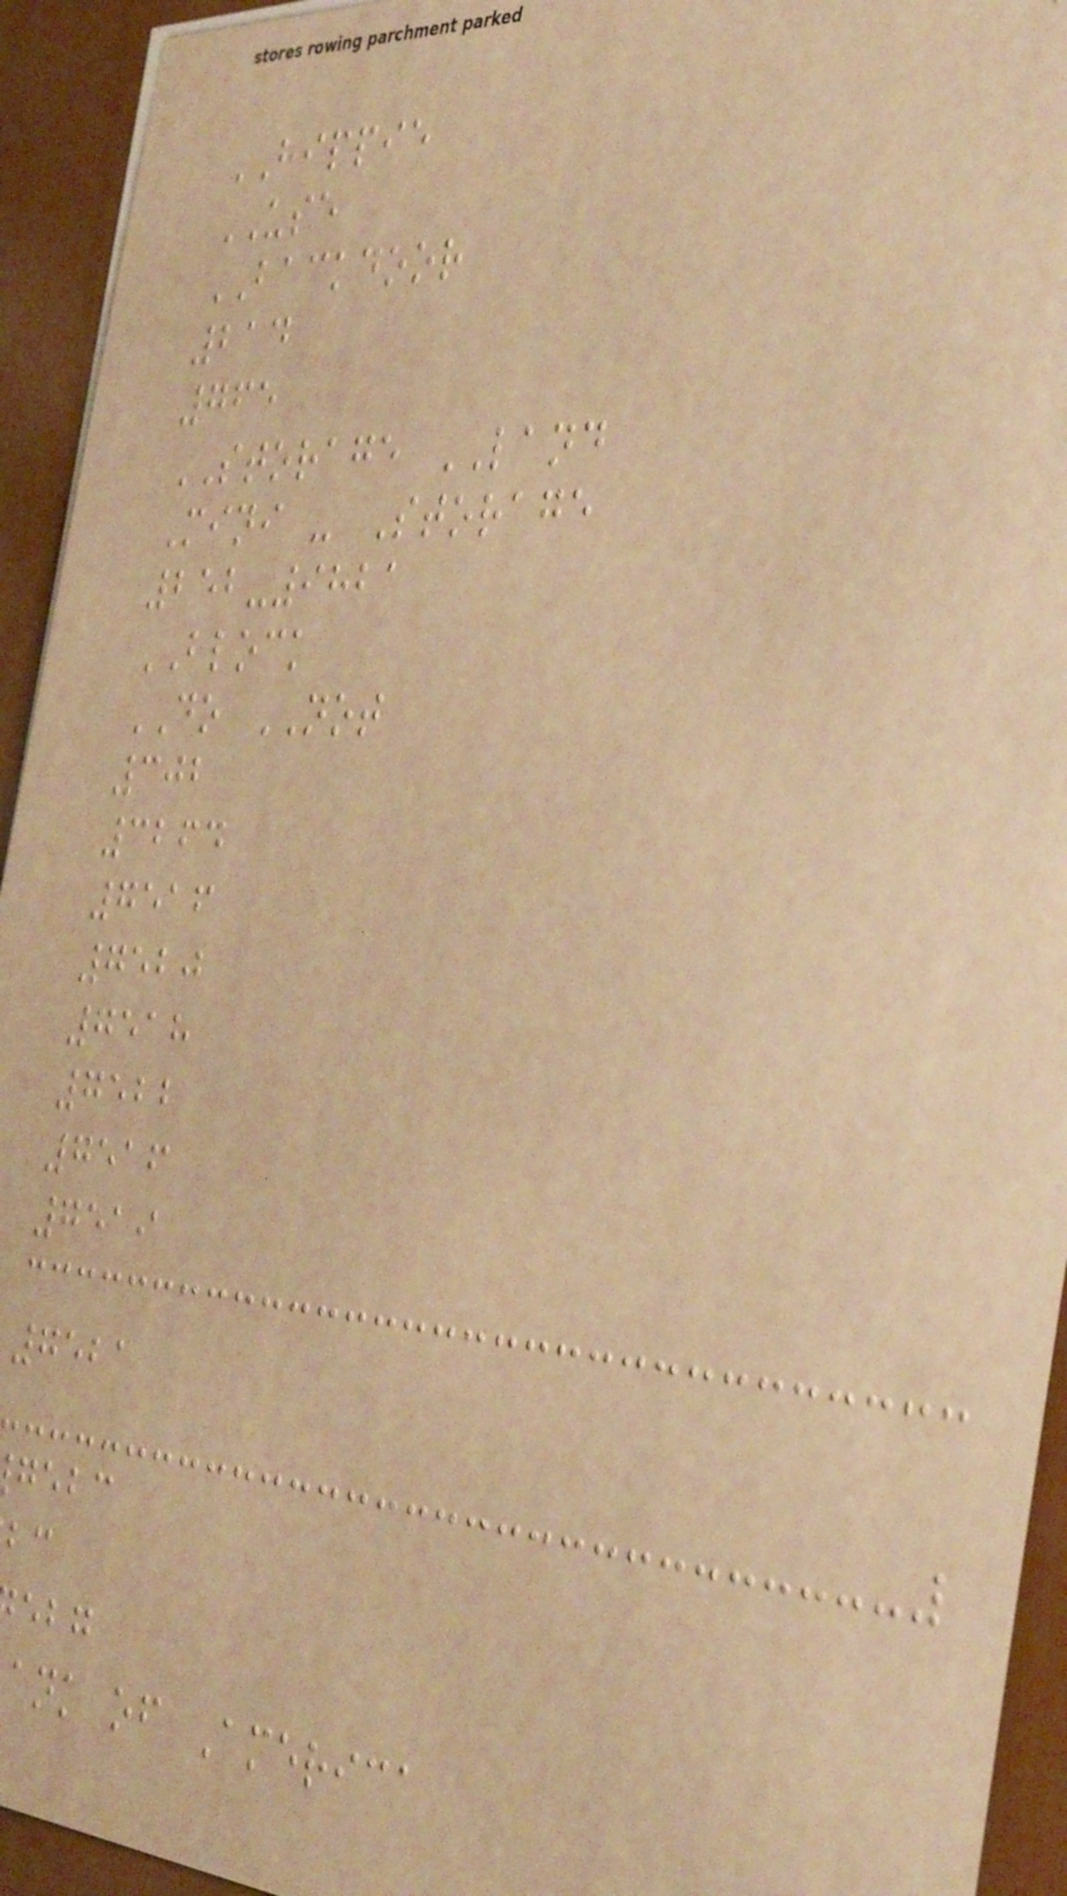HIPPIE
USE
BACKDOOR
214
765
STORAGE LAND
Mini - Storage
252-9821
BLOCK
DO NOT
302
3264
7516
7520
7518
7522
7516
7519
7521
gebc
ank of America
